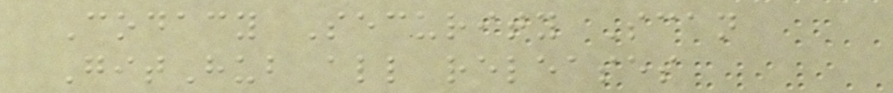Codacy Security Scan
GitHub all releases
